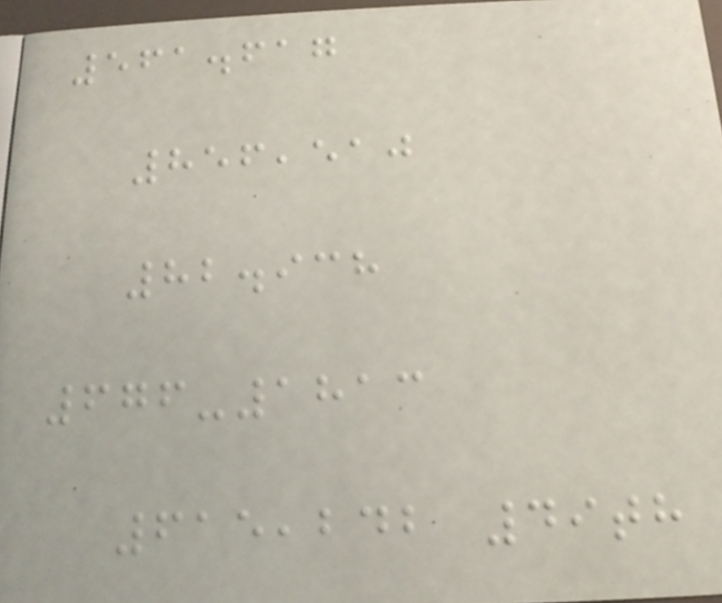561.617
856,510
82.938
676-1813
615,242 49th
